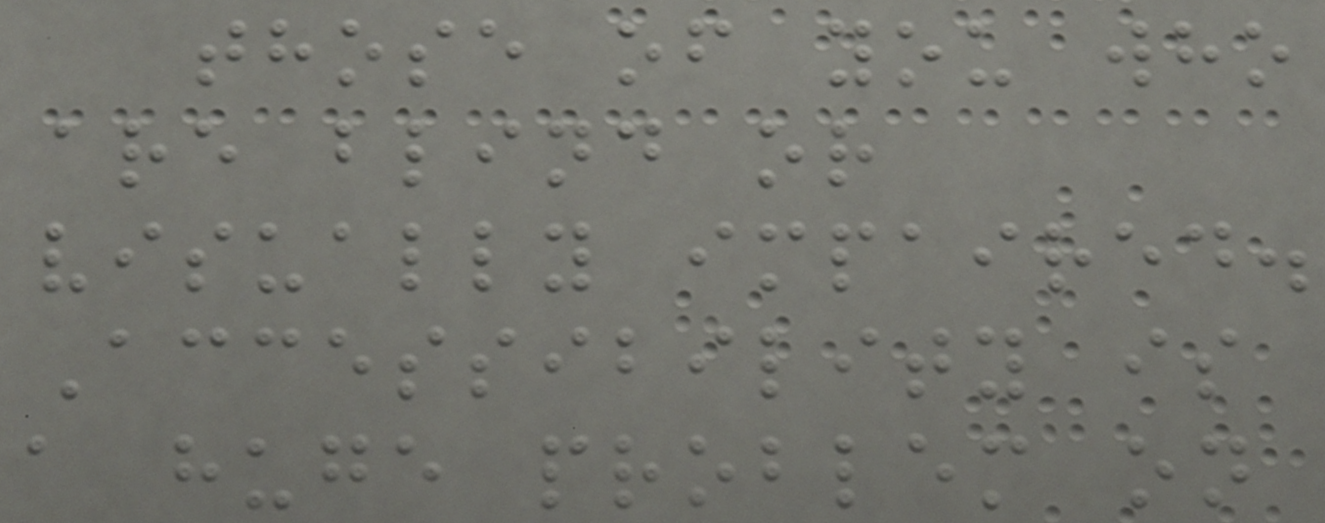those of you who
are blind or
visually impaired.
Accessibility is
a huge problem on
